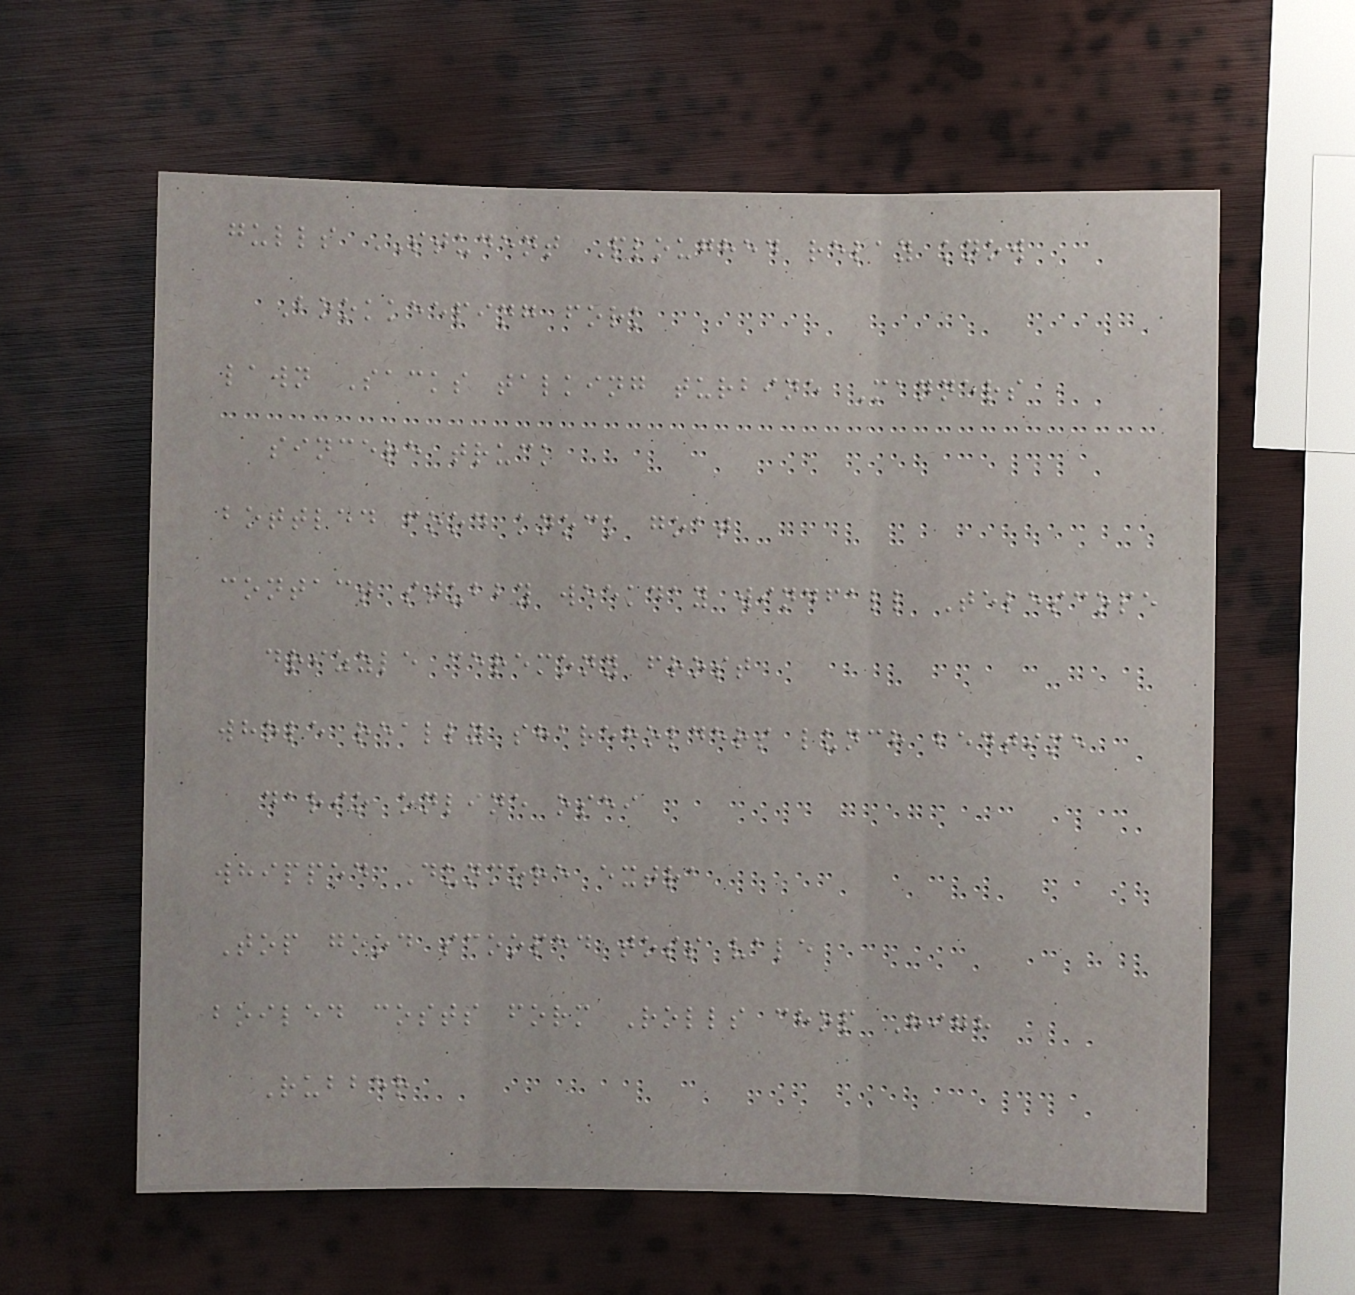gulls STUDENT Ploughed relay know
Bookkeeping fork
lawn Sacks talking turbine Manners
sincere truck
bottled food knock goat
contact stubby weekday windfall Telescope
drizzle ceremony frost
whole really shareholders lunch bedtime
dario online osei
whipped Dunmore extra
Top good scooped toss vale
boiled costs form Rolls chop High
Rubber
